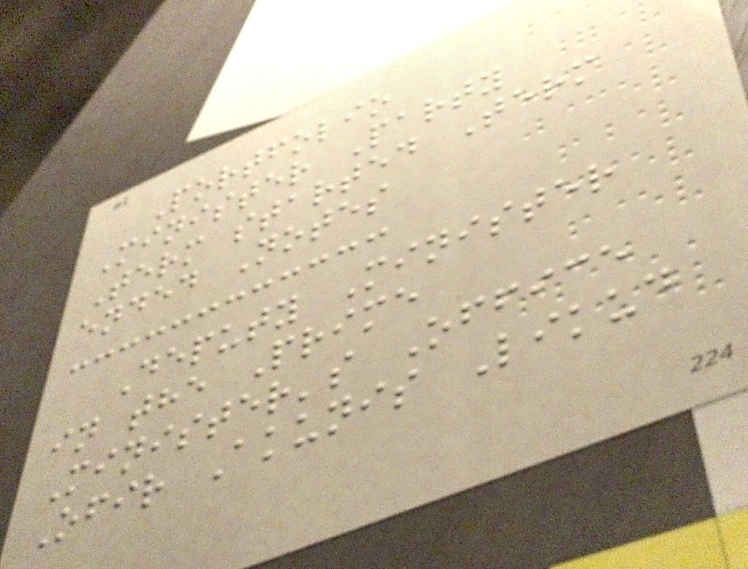Portfolio
Minister Party
Term started Term
ended Notes
Deputy Minister
in the Prime
Minister's Office
Ofir Akunis Likud
